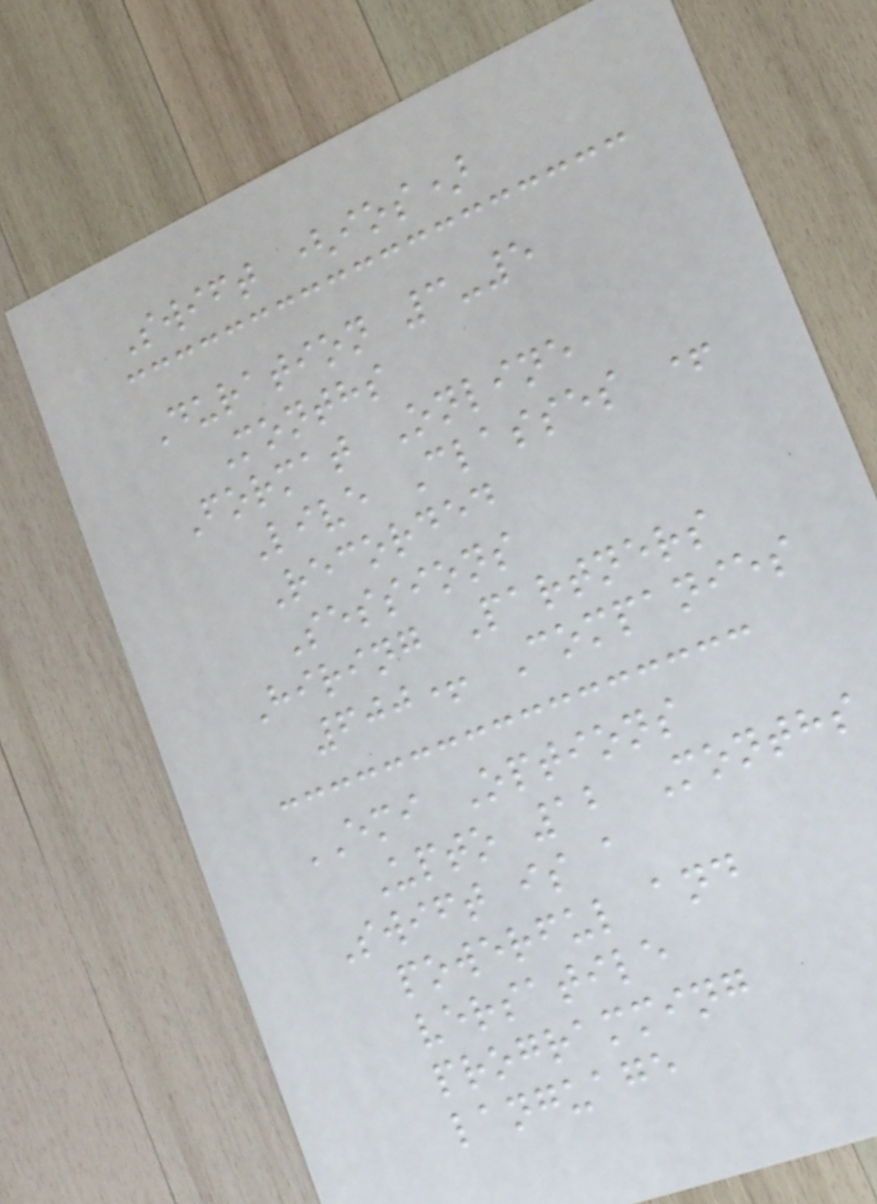Swift (ios)
Duration 3-5
Months
Format Online
Live Classes +
Recorded
Sessions
Hiring Partners
600+ Companies
EMI Options
Upto 12 Months
Swift is a
powerful and
versatile
programming
language
